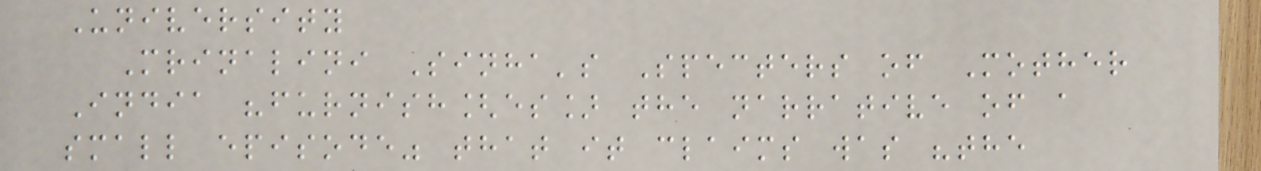University
Mrinalini Sinha's Specters of Mother
India "furnish[es] the narrative of a
small episode" that it claims was "the
